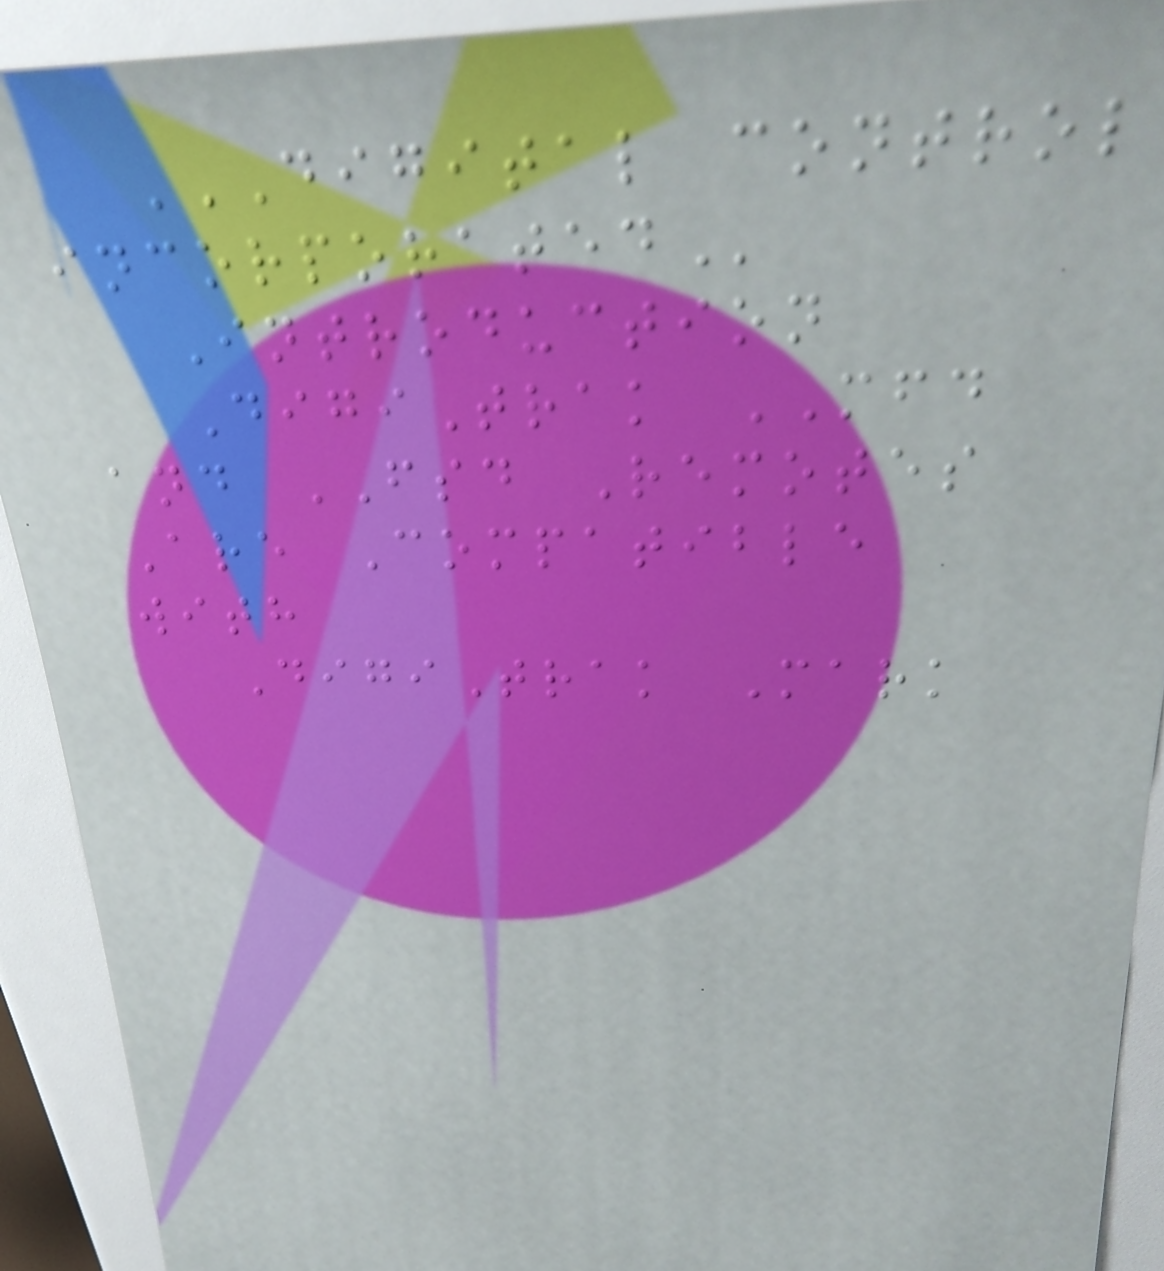DIGITAL CONTROL
INCORPORATED
Introduction
DigiTrak MFD
and FSD Remotes
Are Compatible
with
DigiTrak Mark
